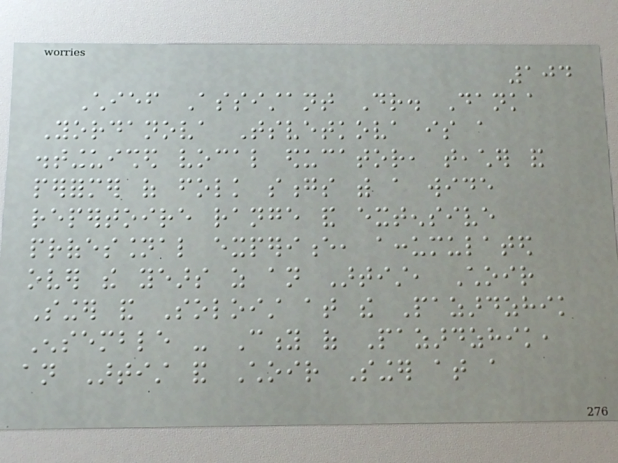104
Chief Assistant Dr. Danka
Yordanova Tsvetkova is a
distinguished vocal educator, teacher and
performer of folk songs with a wide
repertoire range and extensive
professional experience, accumulated
over the years as an Artist, Choir
Singer and Soloist at the Pazardzhik
Ensemble - City of Pazardzhik,
an Artist and Choir Singer at a
